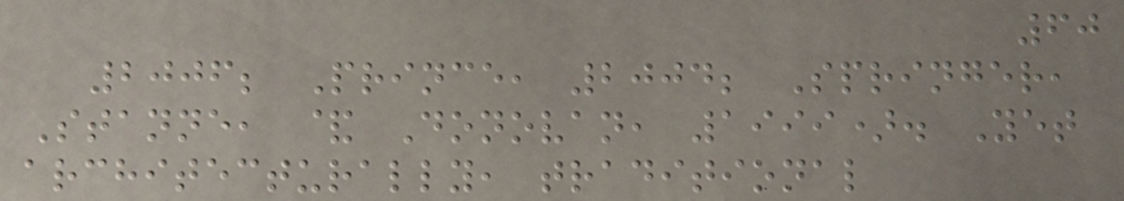60
2006; Prince, 2004; Springer,
Stanne, & Donovan, 1999). Yet
architecturally, traditional
